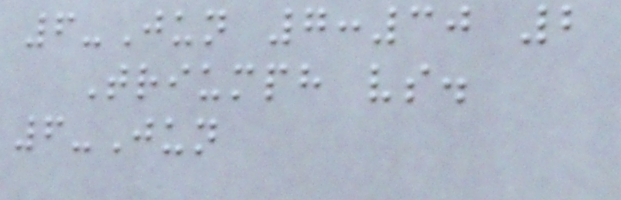6-Jun 7:30 2
Triumph vs.
6-Jun
